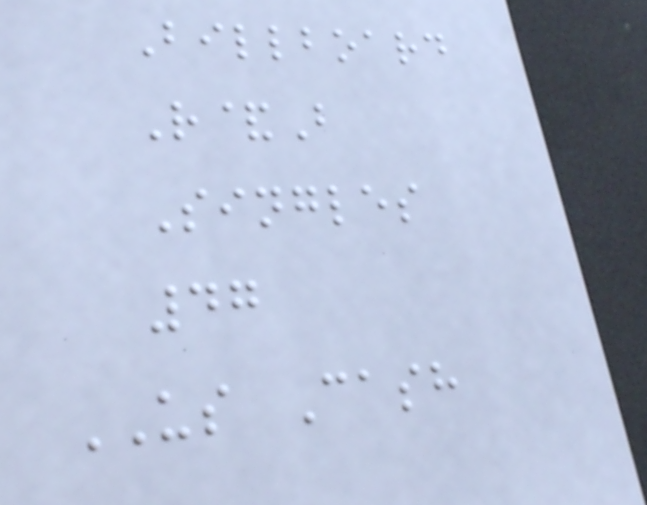Billboard
R&B
Singles
47
US Cash
